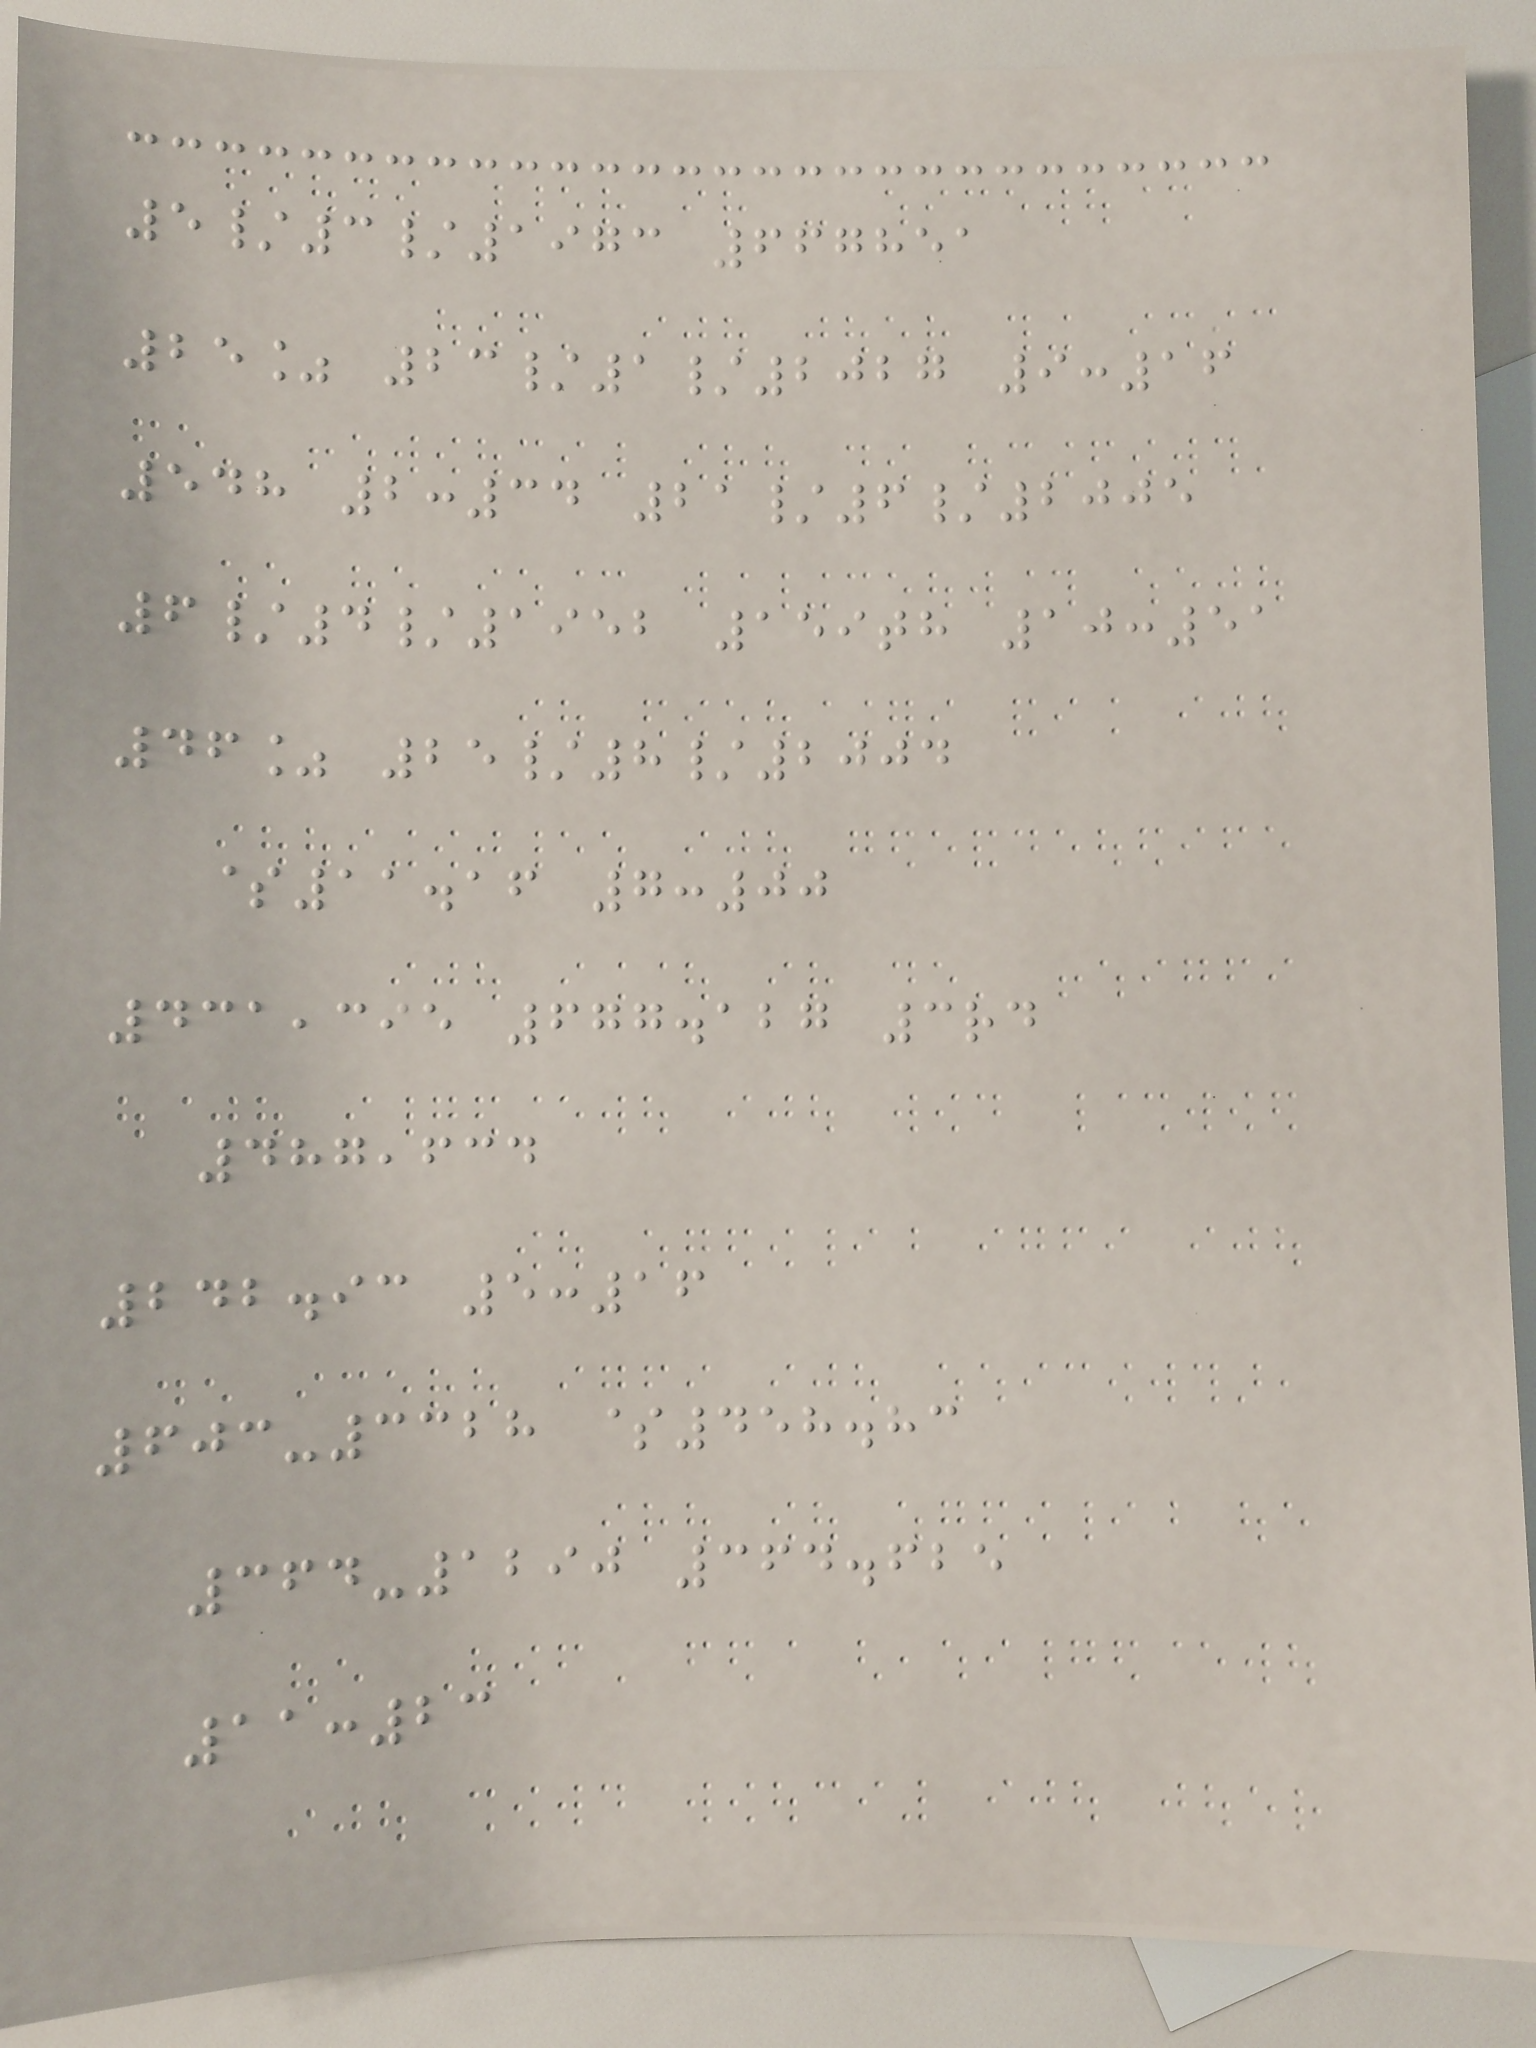5/3/1973 667851
25% 23/1/2027 9:16
548 2:34 21/6/2005
6/4/1952 159th 10:51
46% 25/8/2004
$11.16 7:00
431,395 677.127 3rd
487,634
242.93 5:16
603-3328 $458.83
364-1290 364.625
11:23
